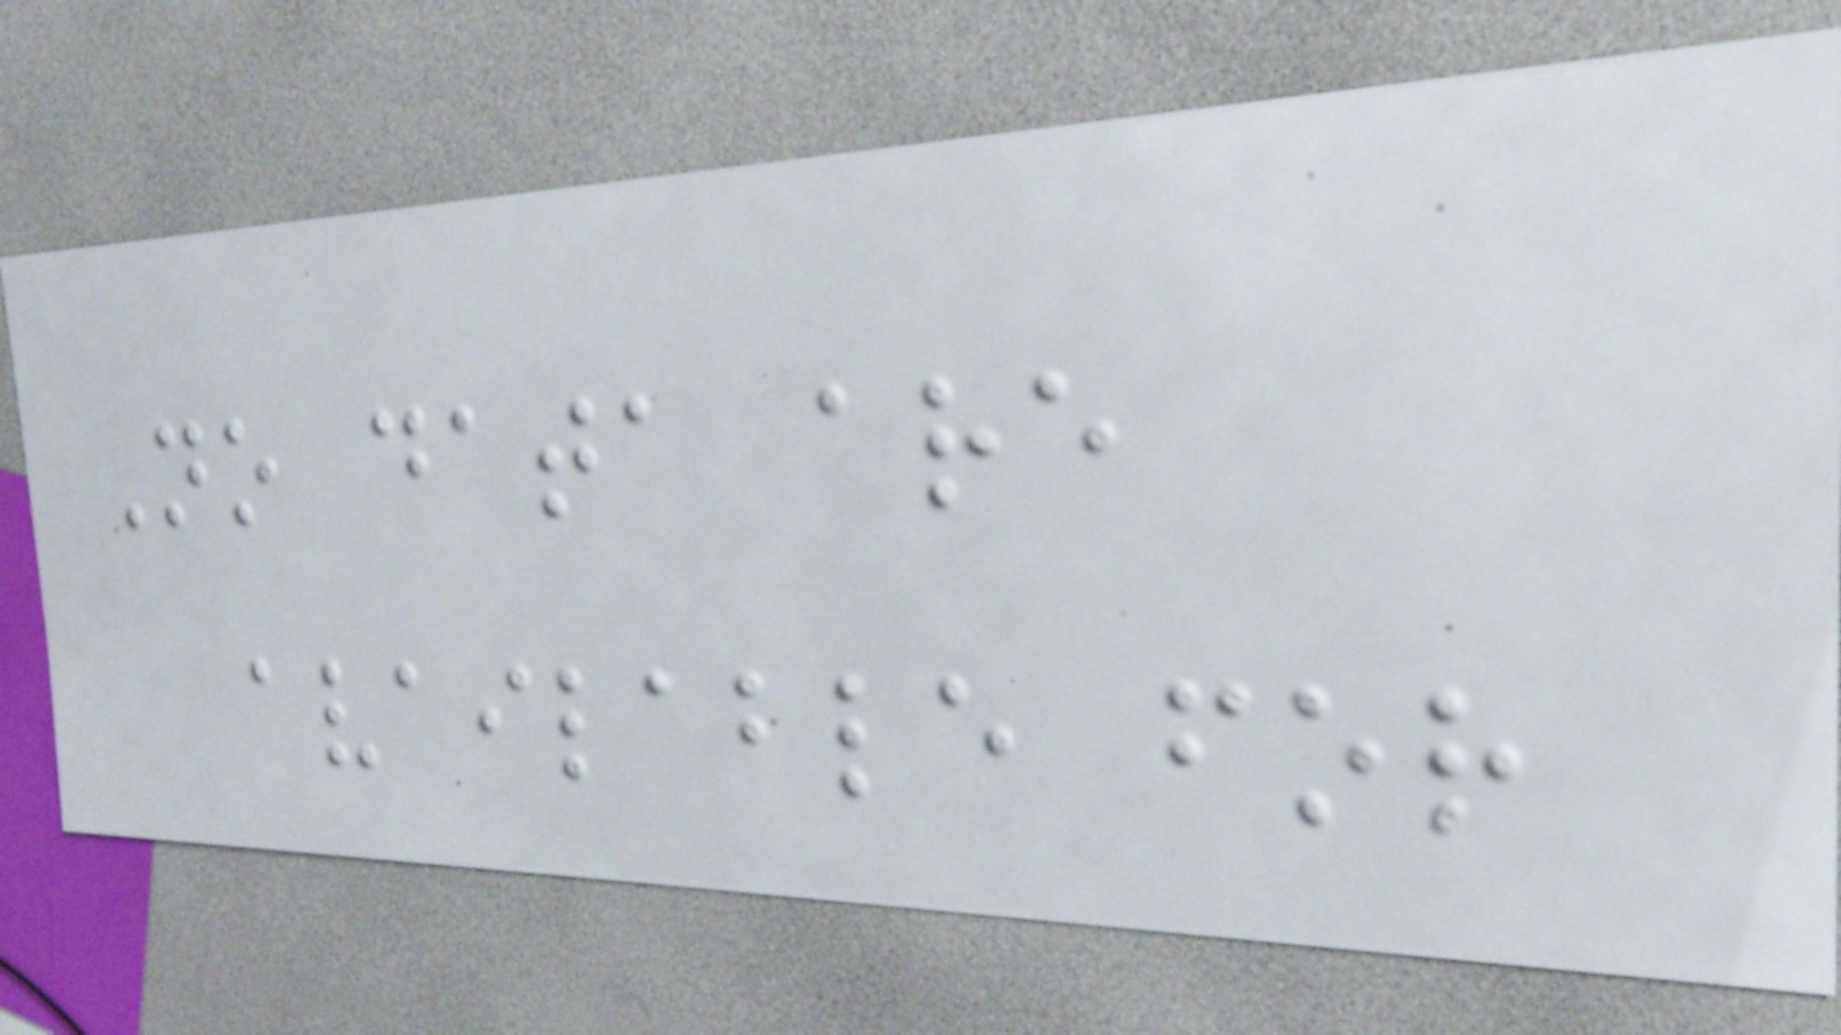No data are
available for
